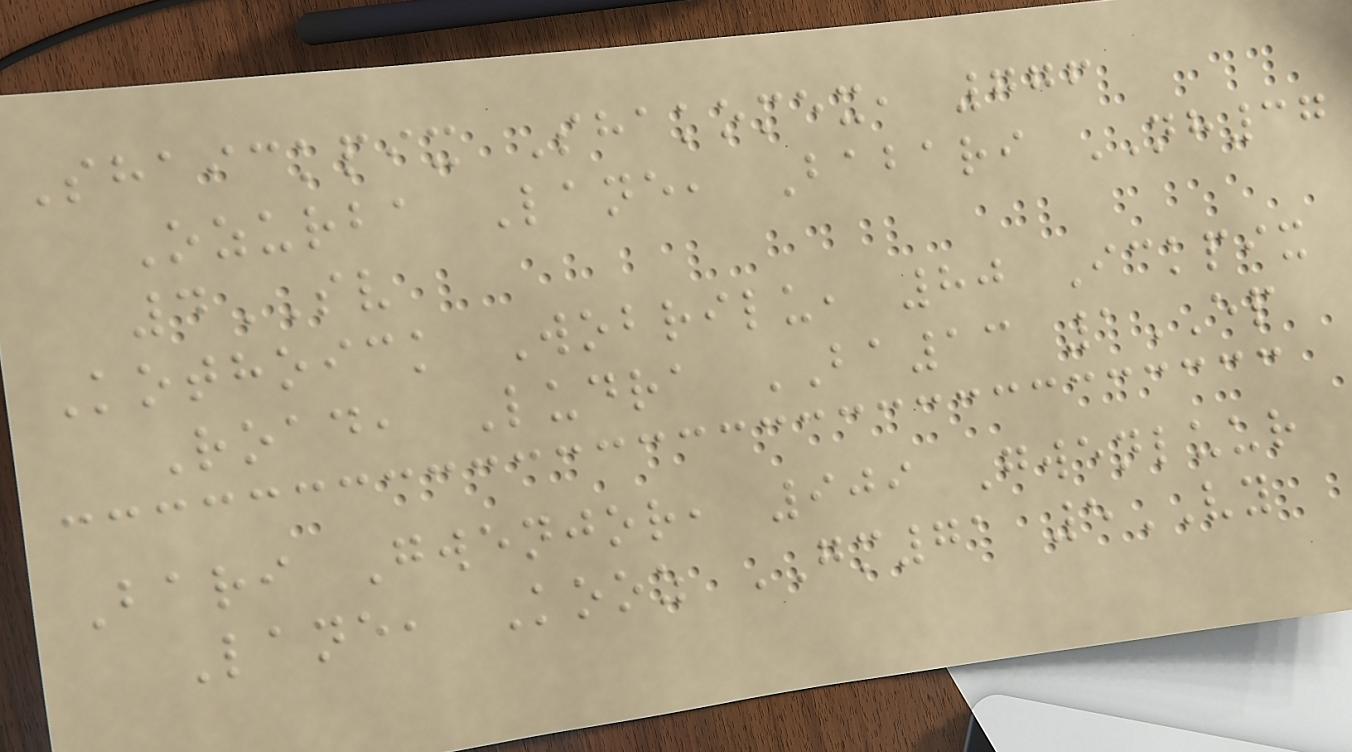Shaickpix Shakomex, 776
Ozurba Lane, Babari NH37
4SV
Kothoick Wobrilu, 80 Ickpix
Road, Ludra BA13 1EP
Bari Gwenjor, 909 Gwenluur
Lane, Kooz GM71 5VY
